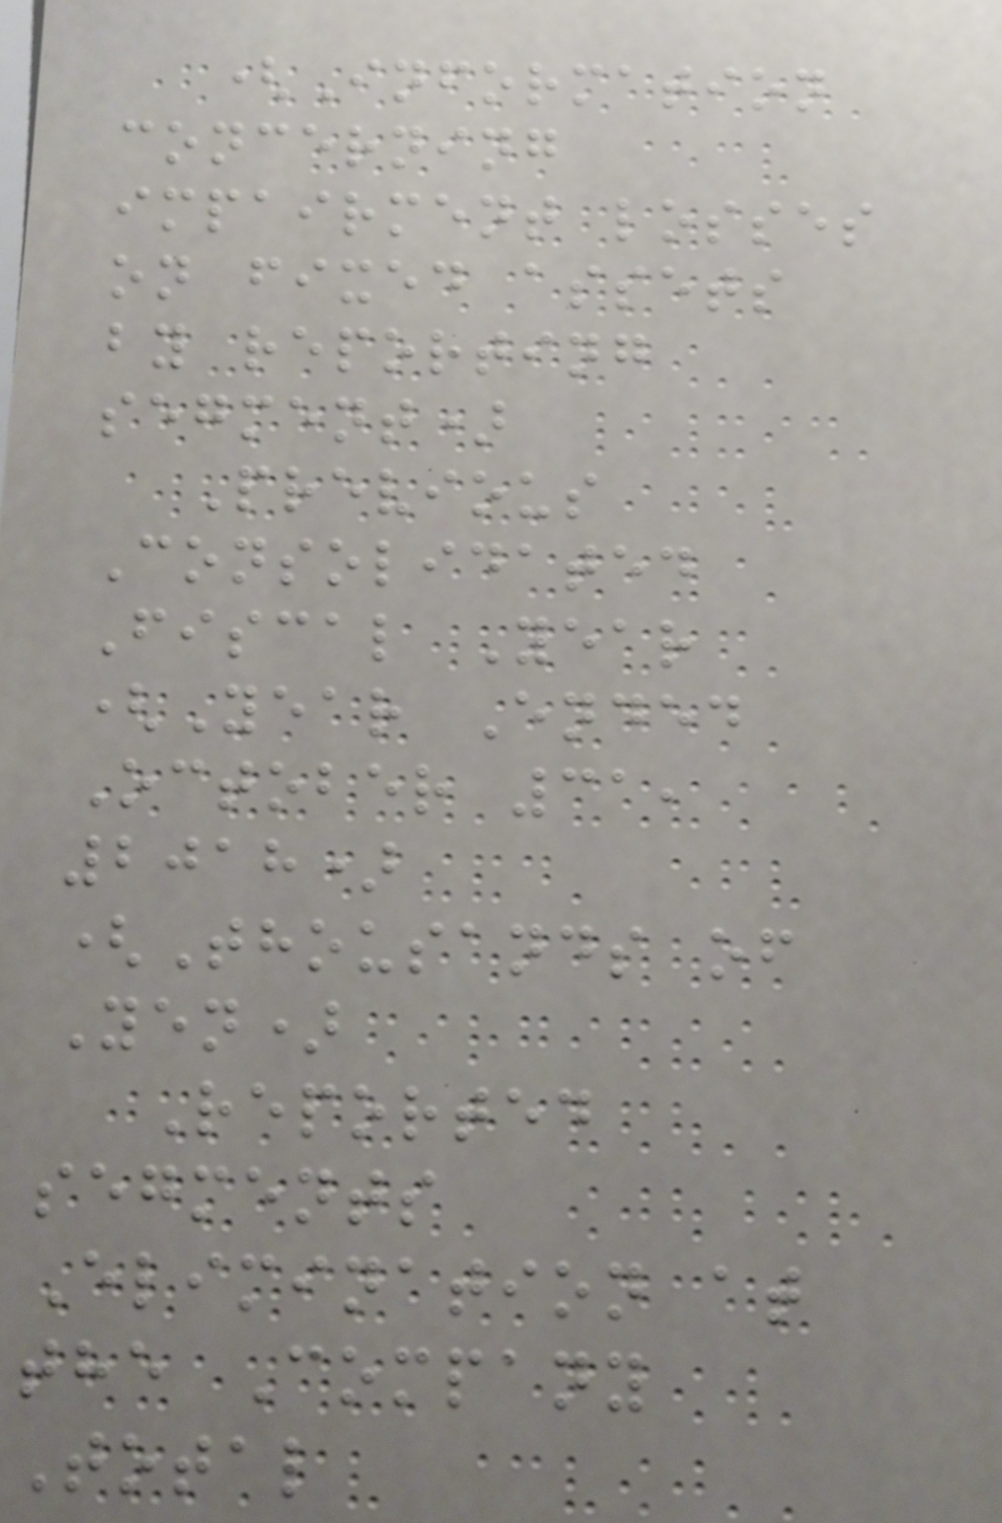(Information
concerning
impairment losses
on fixed assets
by reporting
segment)
Previous
Consolidated
Fiscal Year
(Year Ended
October 31,
2018)
(Thousands of
Yen)
Reported
segments
Elimination at
the Company
Total
